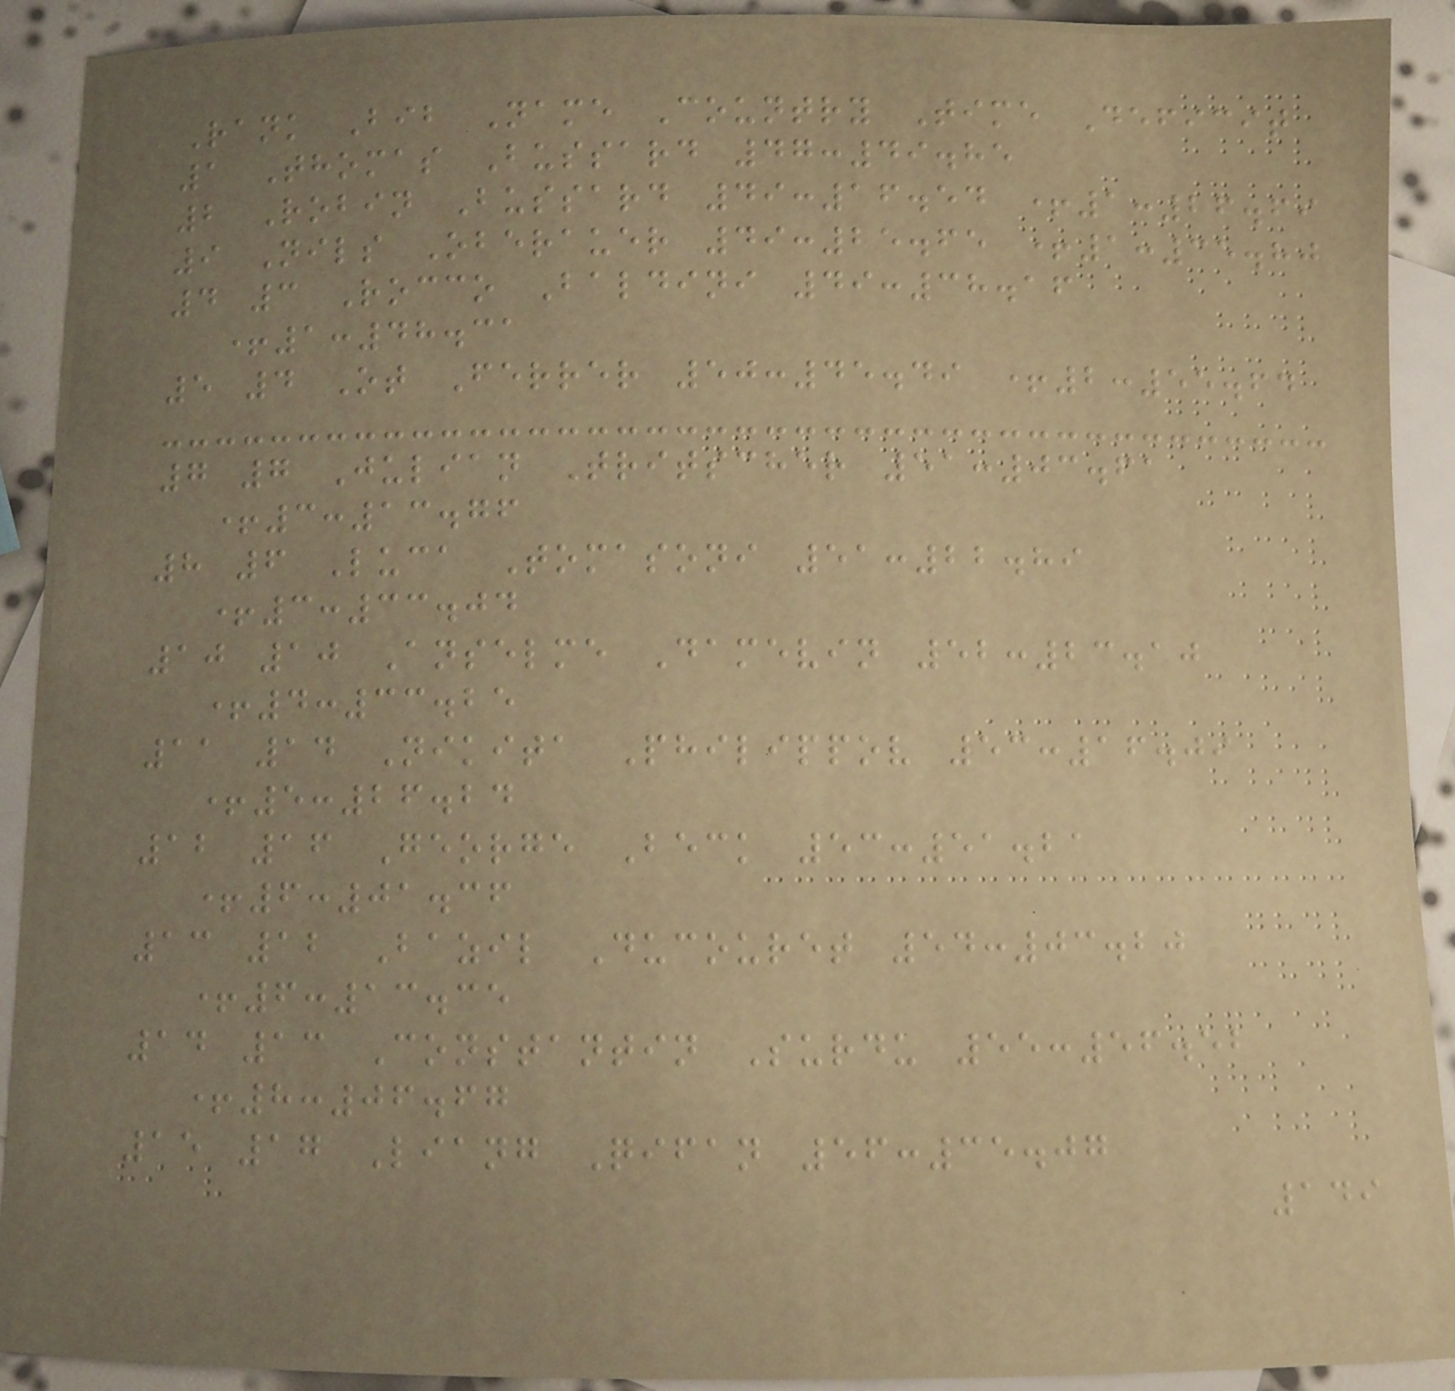Rank Bib Name Country Time Deficit
1 Thomas Bussard 47:49.85
2 Robin Bussard 49:16.54 +1:26.69
9 Nils Oberauer 49:25.65 +1:35.80
4 3 Rocco Baldini 49:38.16
+1:48.31
5 4 Ot Ferrer 50:45.49 +2:55.64
7 7 Julian Tritscher 51:03.61
+3:13.76
8 6 Luca Tomasoni 51:22.89
+3:33.04
10 10 Anselme Damevin 52:23.10
+4:33.25
11 14 Nikita Philippov 53:16.09
+5:26.24
12 16 George Beck 53:51.21
+6:01.36
13 12 Bazil Ducouret 54:03.20
+6:13.35
14 13 Constantin Surdu 55:56.52
+8:06.67
15 17 Liang Qifan 56:35.07
149
